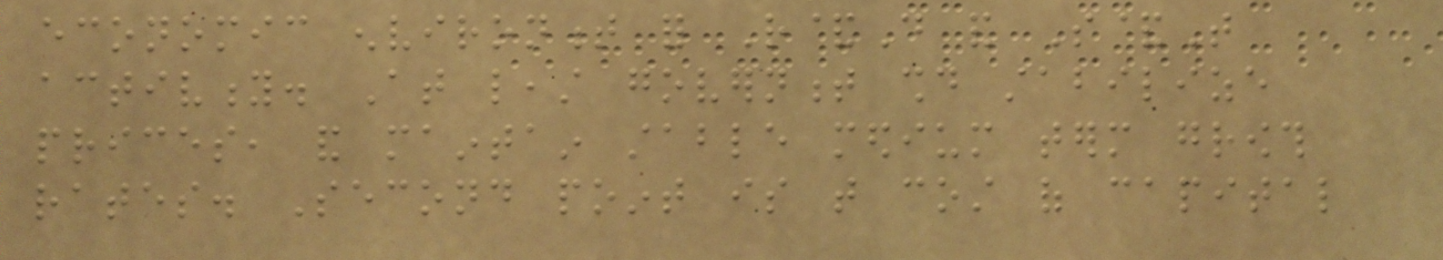economic environment for R&D and S&T
activity. At least government should stabilize
prices, and maintain stable medium term growth
rates. Second point is that cost of capital
